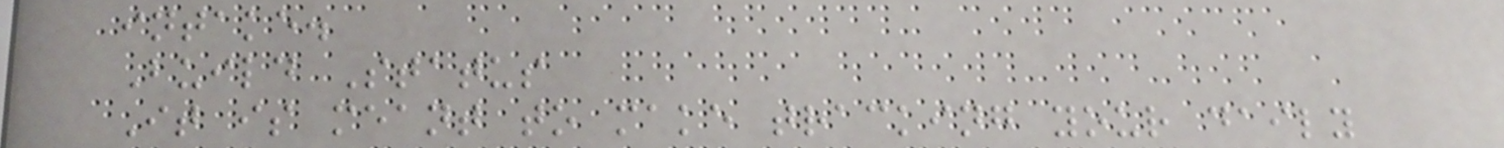intake.
Build Status
It is meant to make tracking your daily
